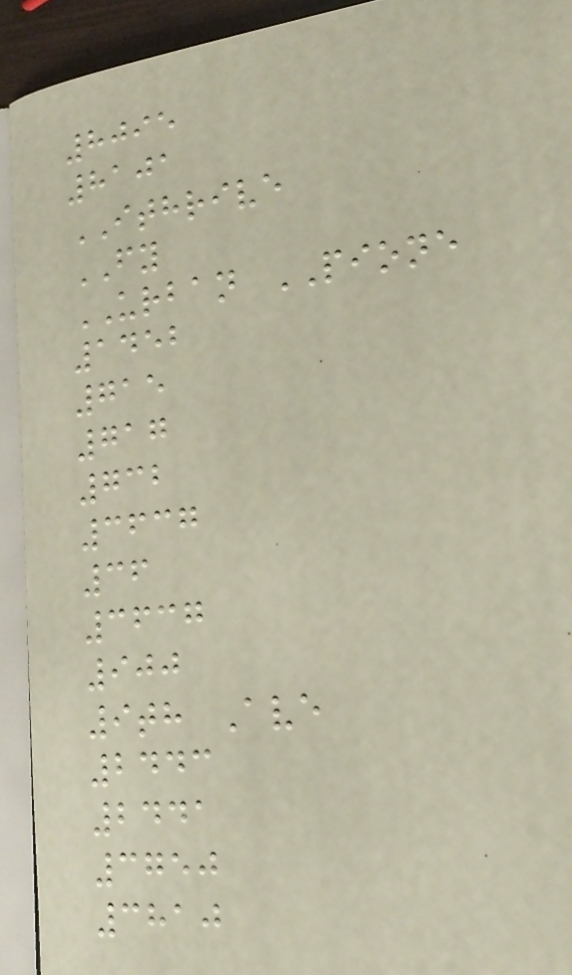8095
8101
ITHRIVE
FY
URBAN PIONE
1452
715
717
732
3637
36
3637
900
9th Ave
2443
2441
3750
3810
